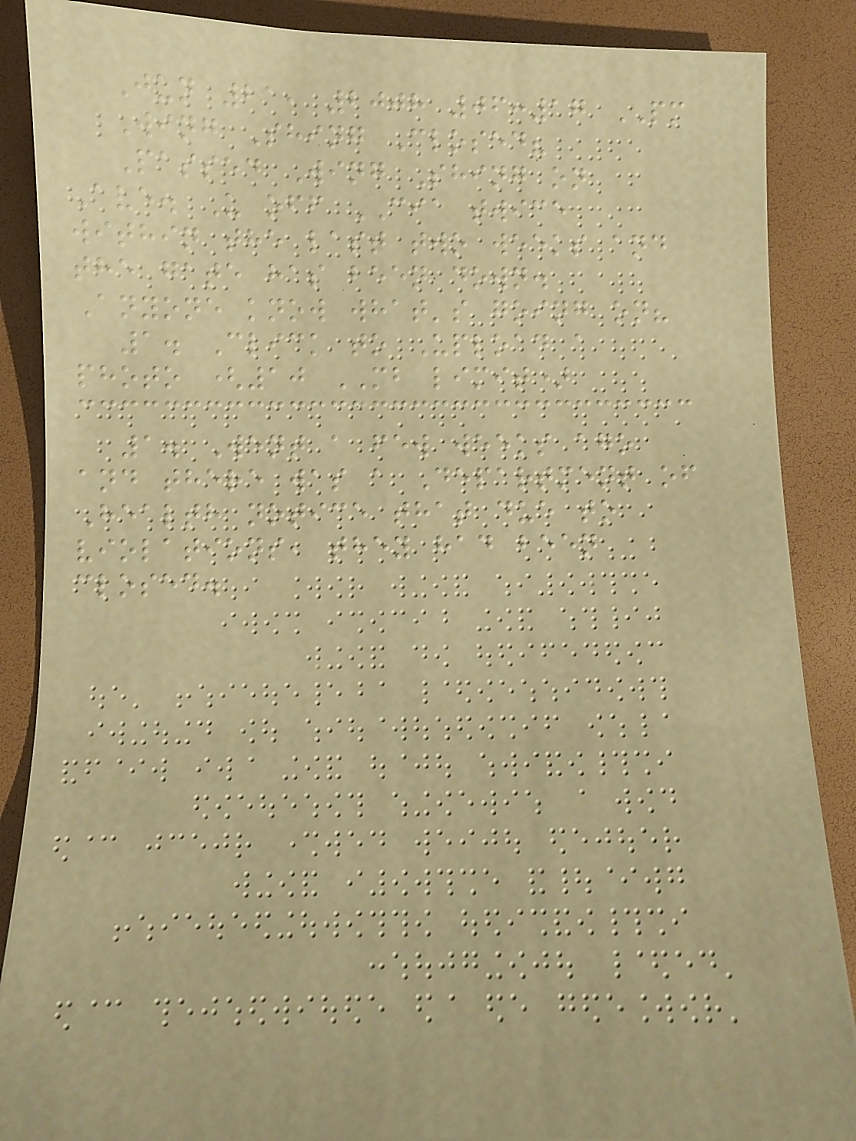Jun 21, 2008 06:17 PM
Wing Shing Closed?
Passed Wing Shing on
Ave. U off CIA twice
within the last two weeks and
the gate has been down.
Anyone know what's going on?
1. Click to Upload a
photo (10 MB limit)
1. Went a few weeks ago
and there was a Department of
Health notice that due to
violations, they had been
closed.
